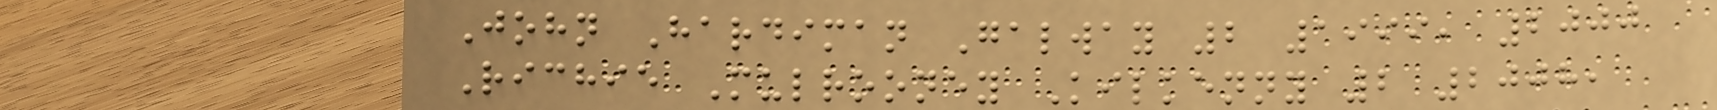John Hardiman Galway 2 1999, 2000
Richie Mulrooney Kilkenny 2 2008,
